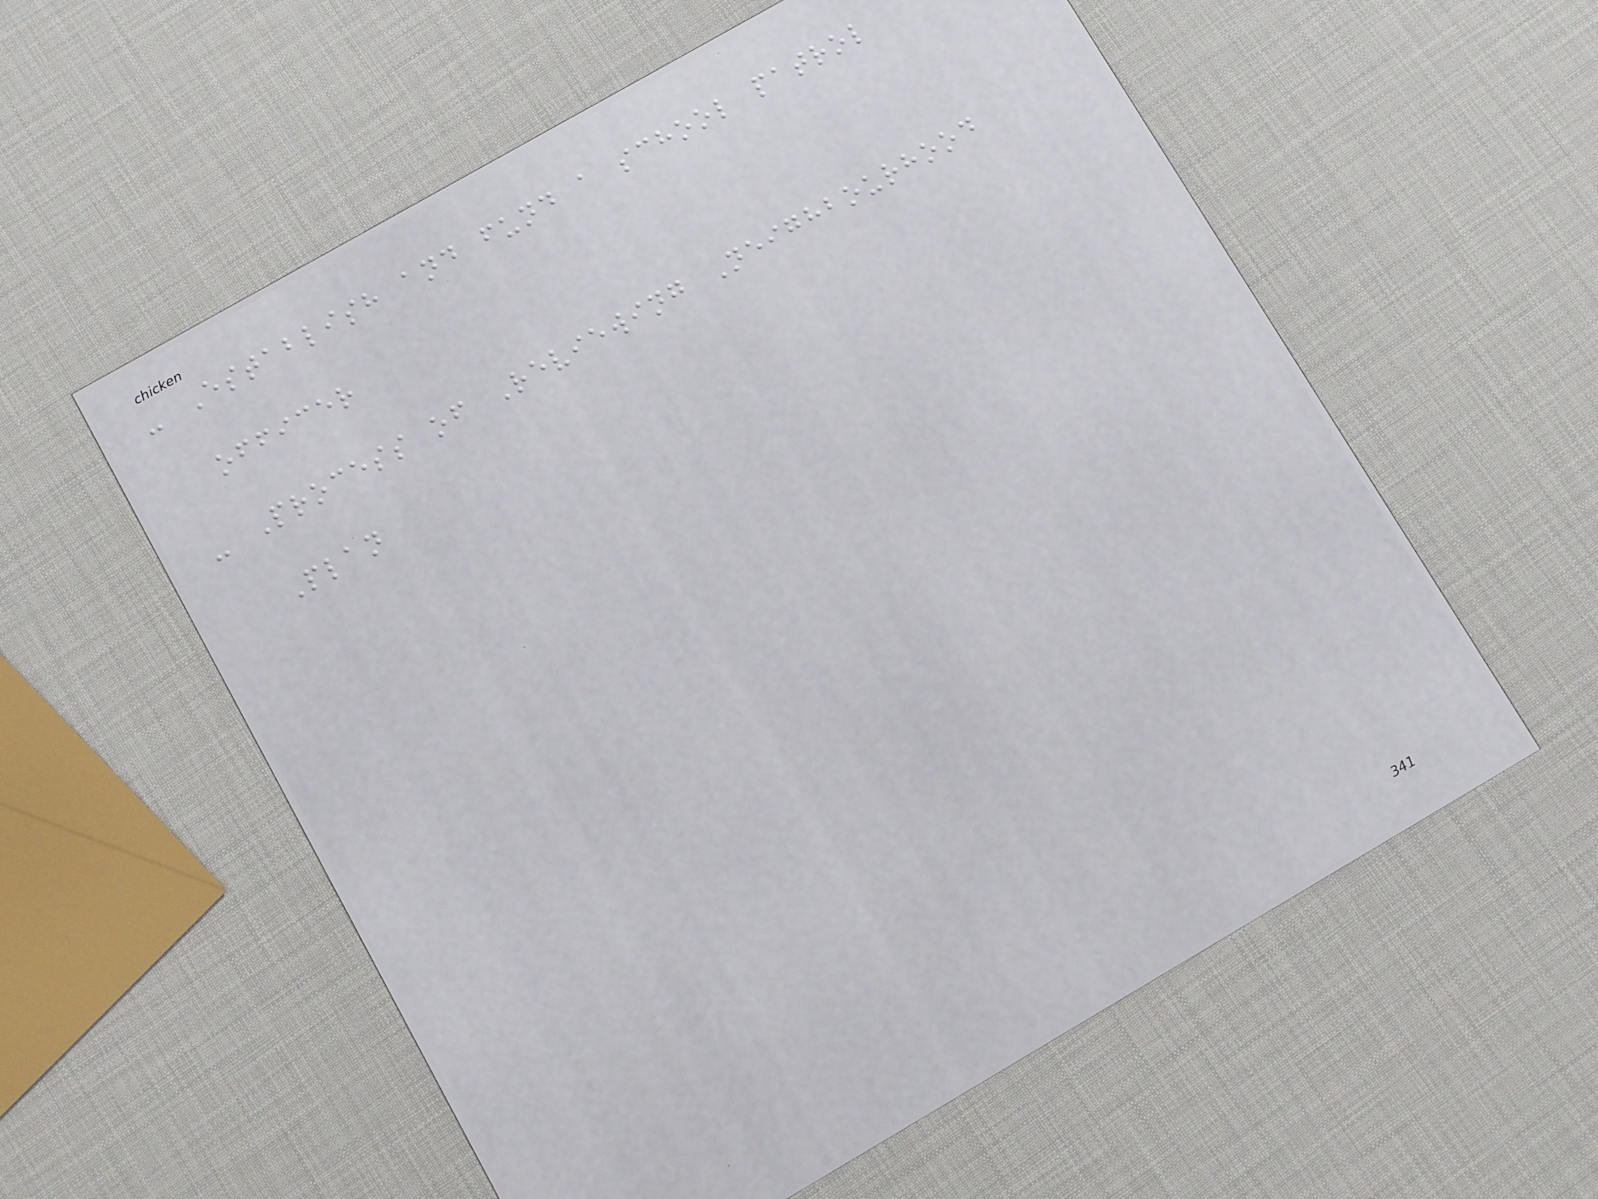- Establish and fund a school patrol
officer
- Process of Reviewing Neighbourhood
Plan
